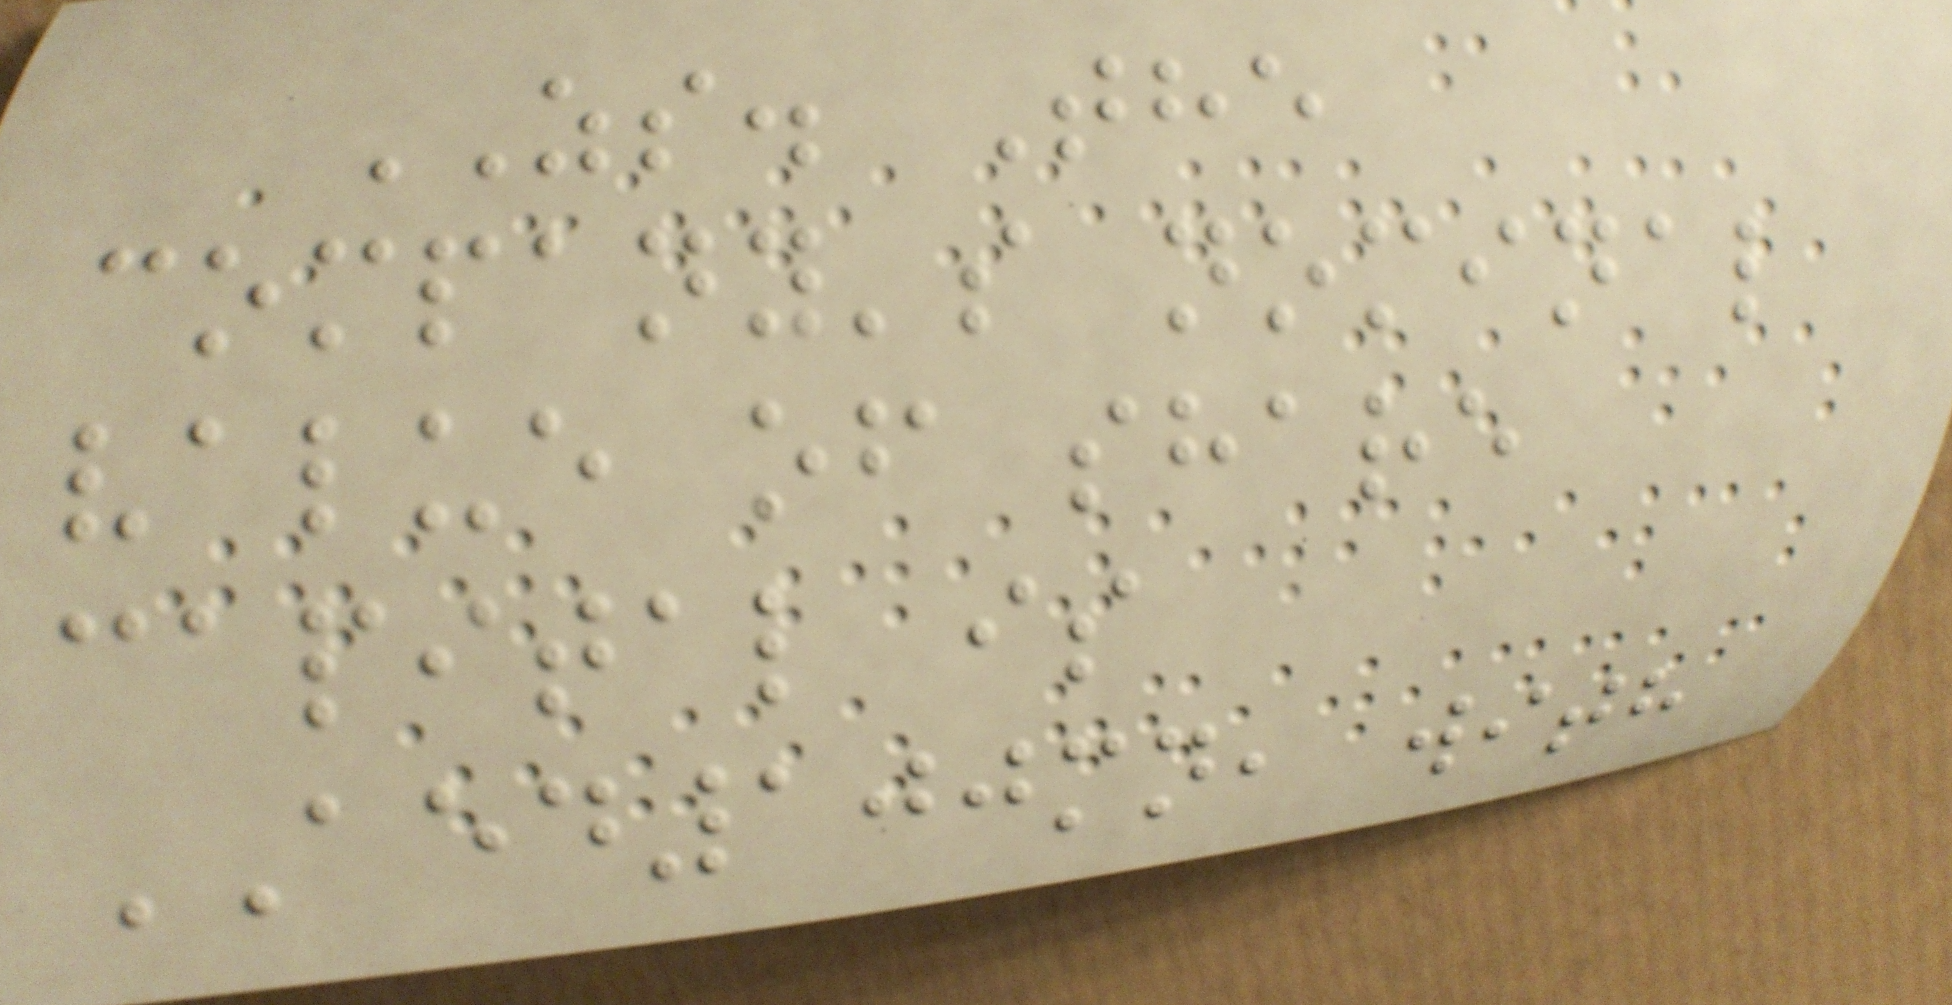ZS. The
company's nominal
value of share
capital is
AED100mn, with
